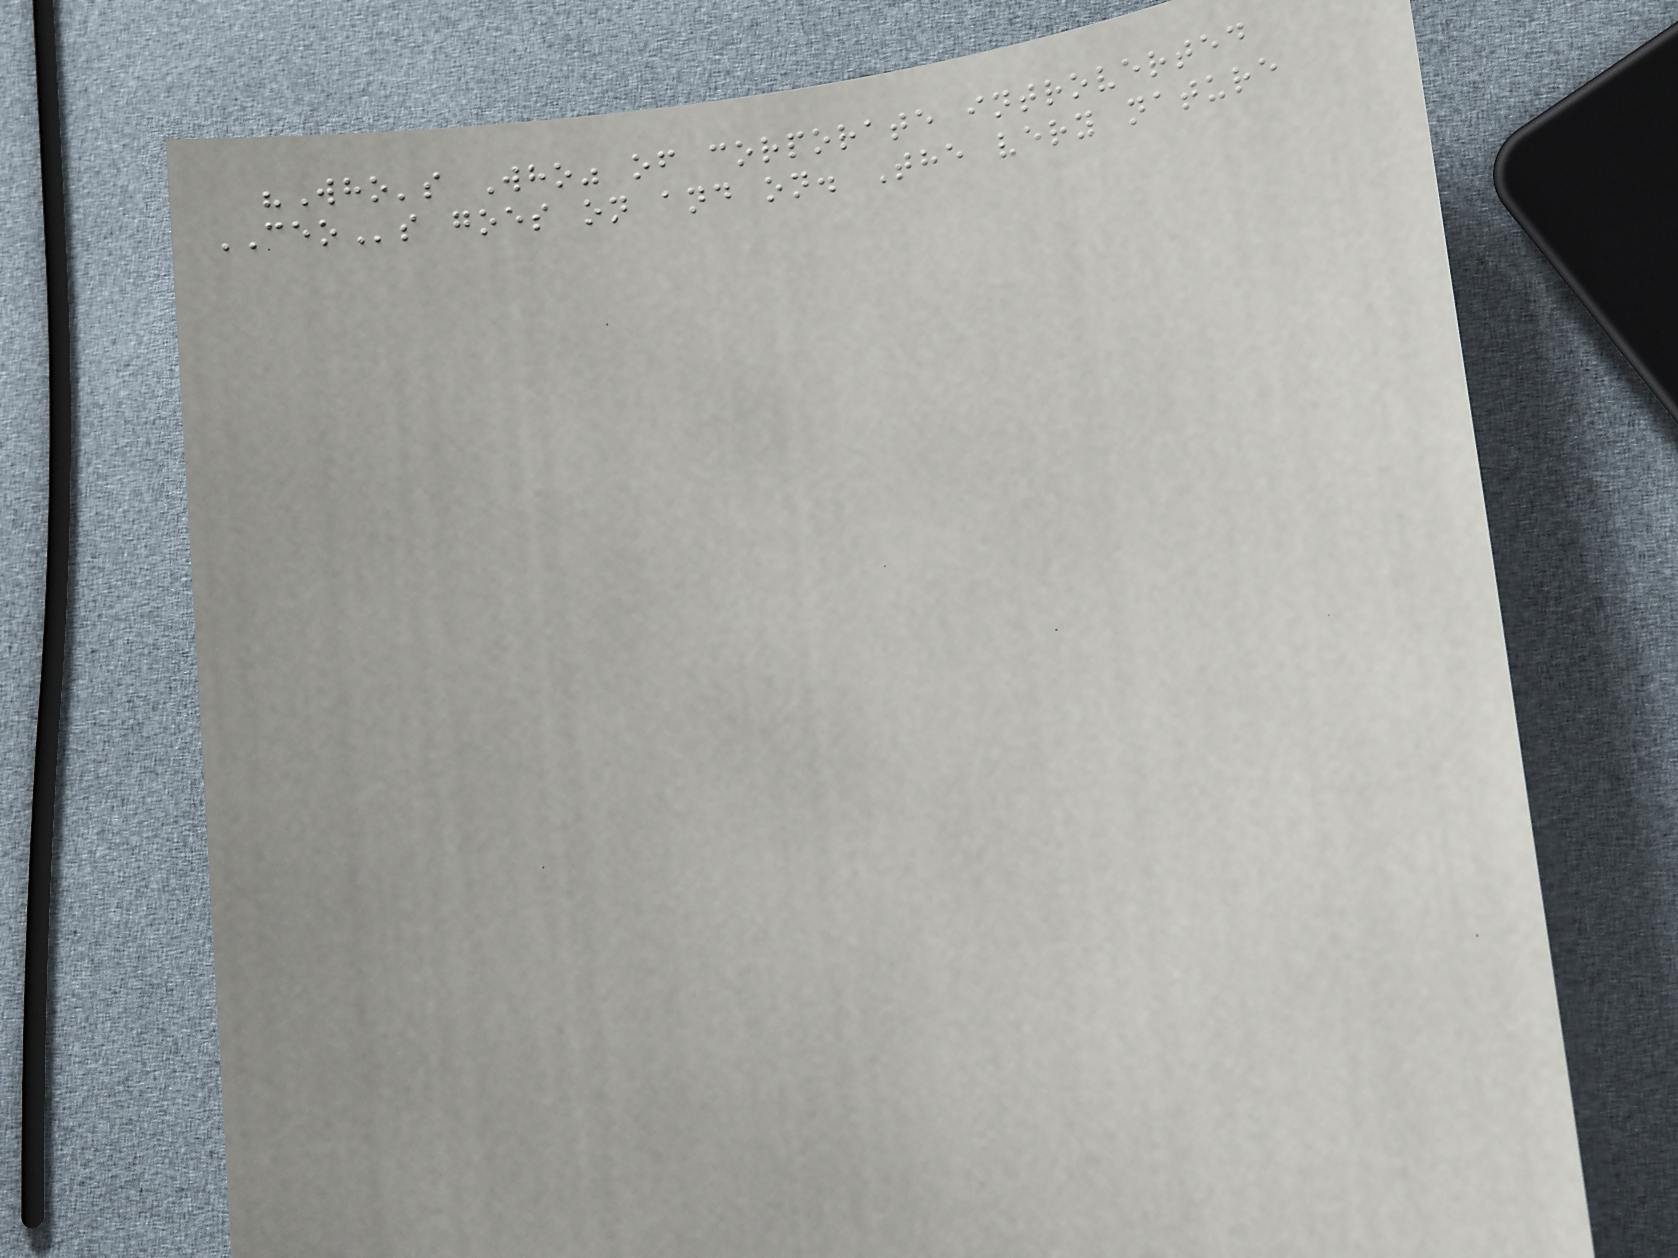"Who's Who" of corporate introverted
CEOs goes on and on. The very nature
